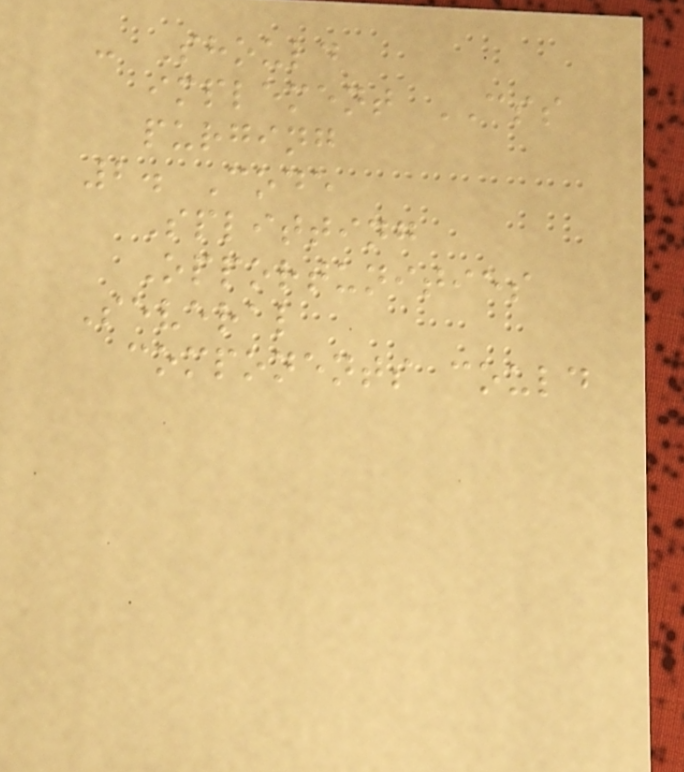- Should
implement CSS
purging
2. Code
Splitting
Opportunities
Several
components could
